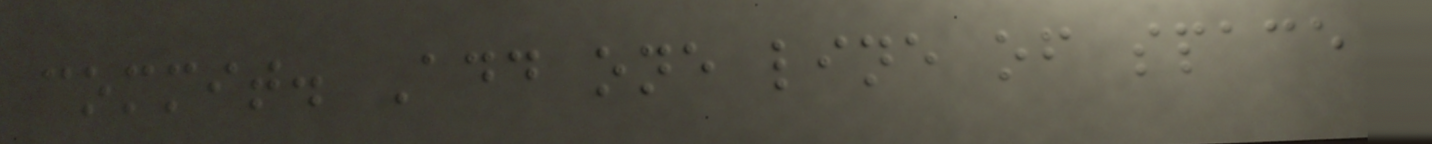commit. Add one line of space
